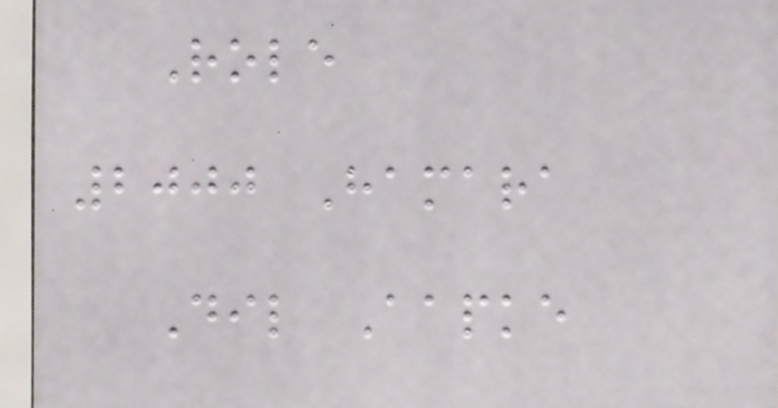Role
2000 Hamara
Dil Aapke
